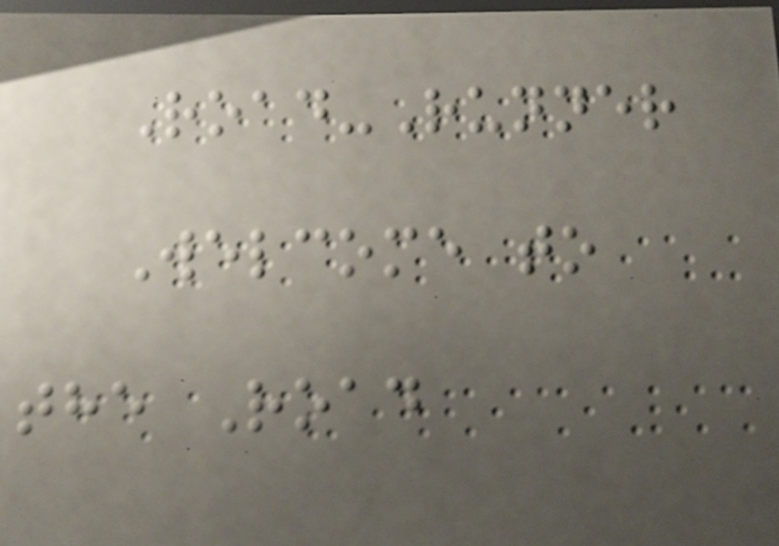Road-Runner
Welcome to
the Road
